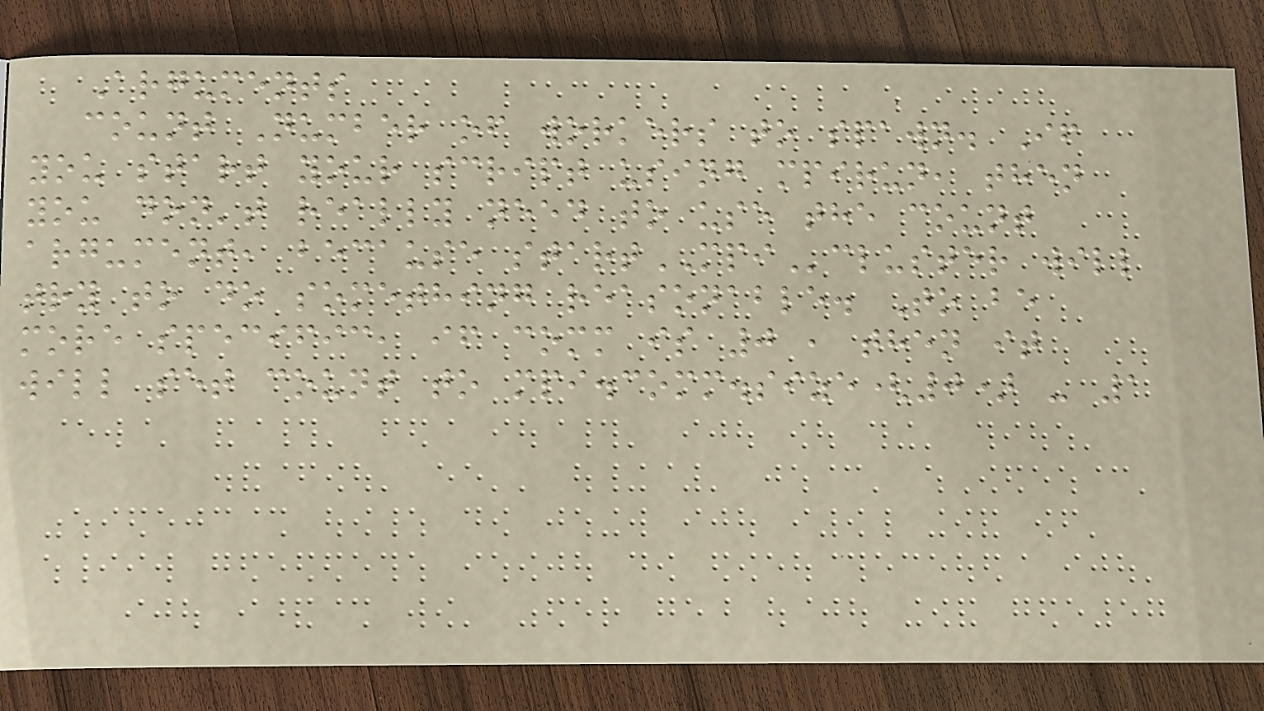Arguments
count Number of workers to spawn. If
you start your script using mpirun, then
you don't really need to use the count
argument, because startMPIcluster will
try to do something reasonable. To be
more specific, if comm is 0 , then it
will set count to mpi.comm.size(0) - 1
